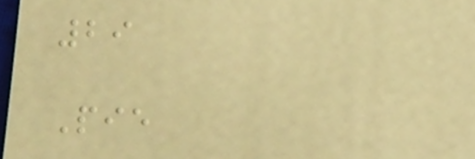29
Pie
